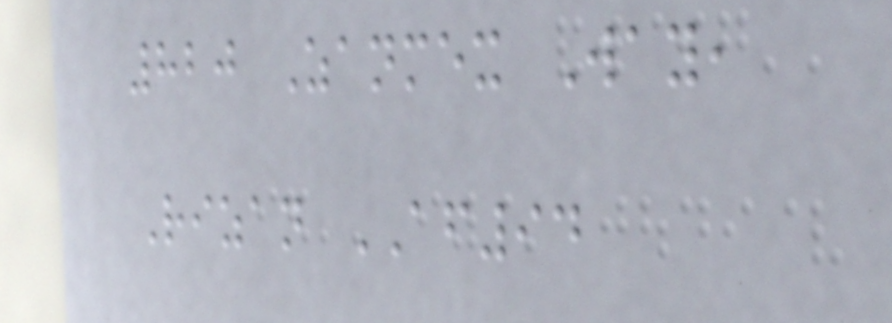820 Zanmex Way,
Rizan AF94
